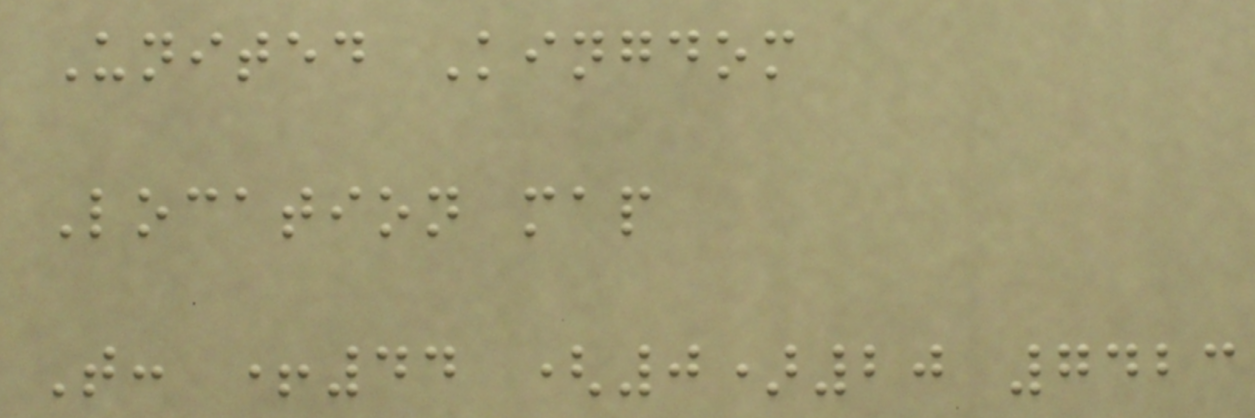United Kingdom
Location map
T: +44 (0)20 7423
